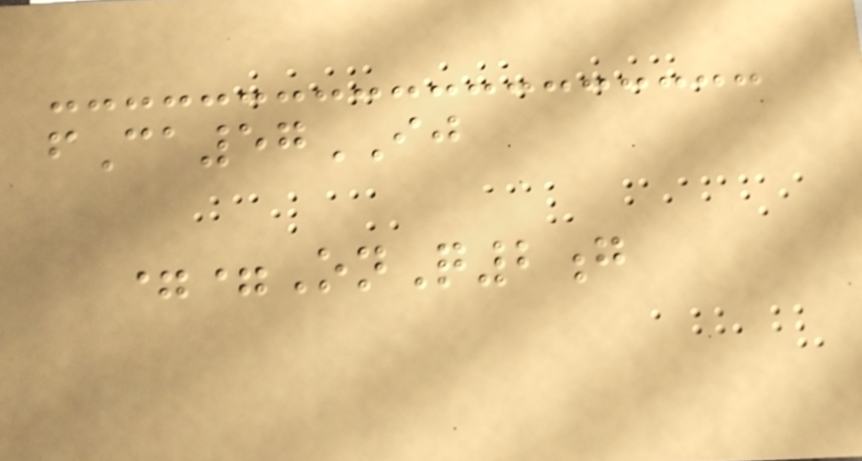fCa57IJ
==OnQ2g
